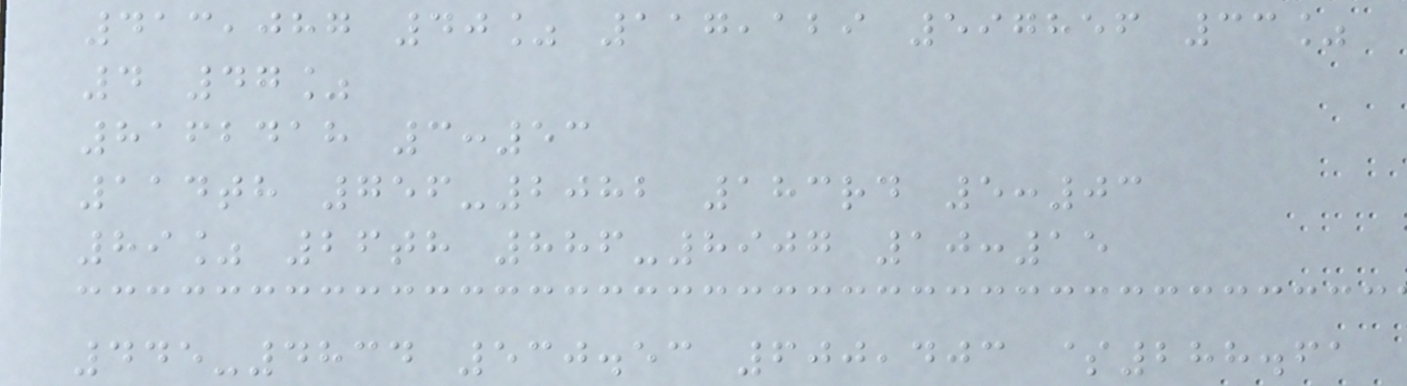413,087 40% 117,129 597856 33%
4 47%
8162418 3:53
114th 756-2082 183rd 5:03
89% 26th 886-8907 10:15
445-4834 530.53 600,403 $288.61
